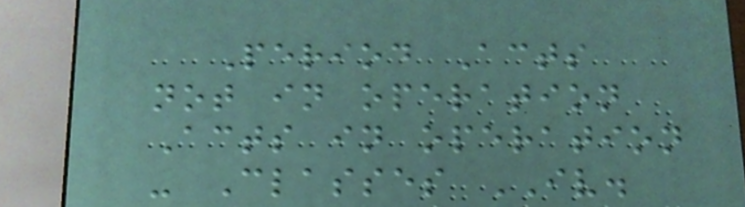Period Acts
not in operation
Acts in operation
- Classes IV.
